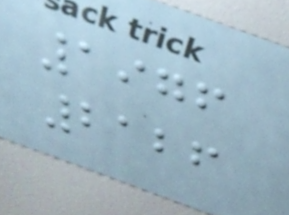1976
2126
